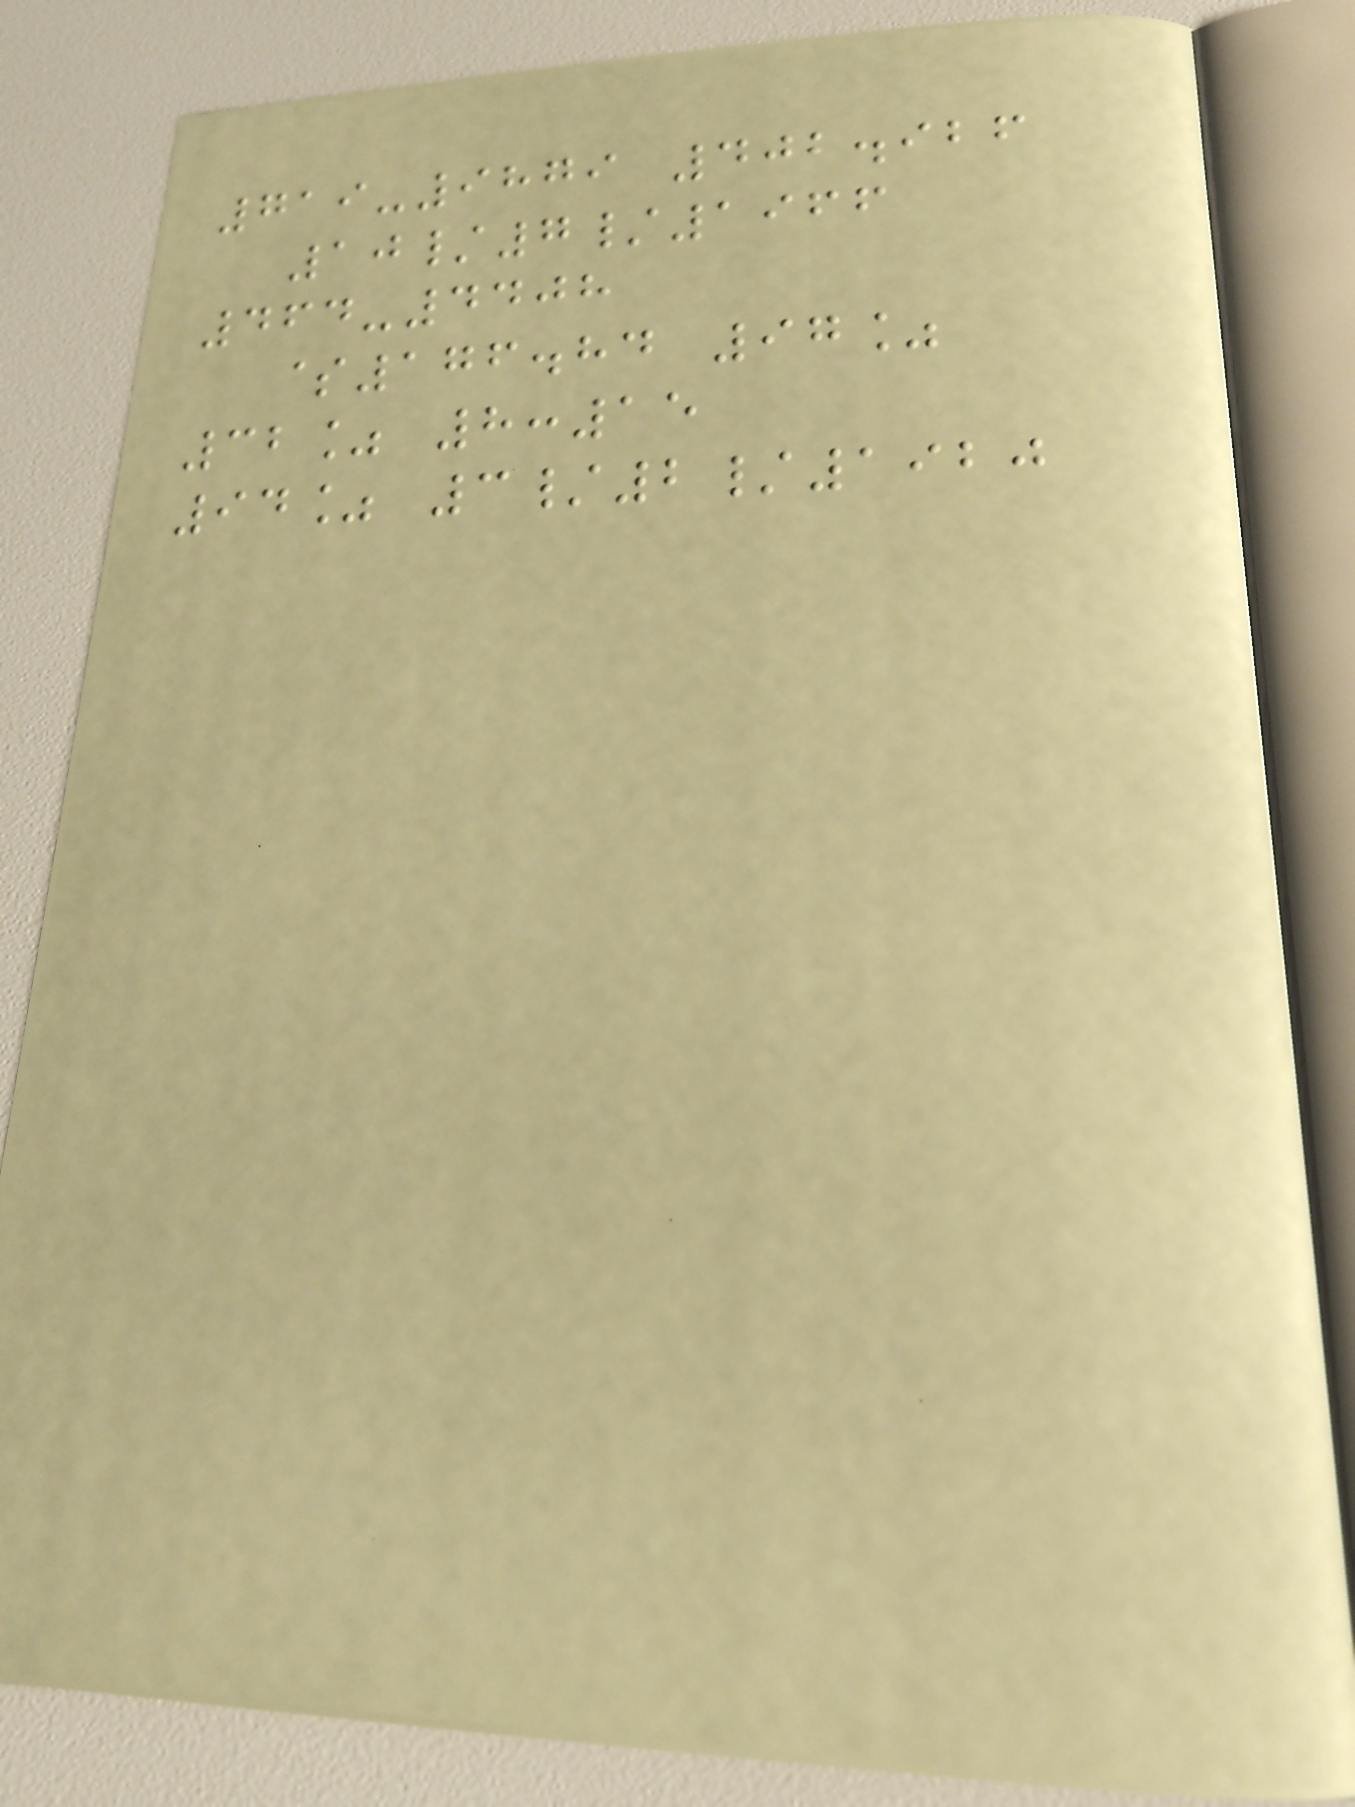719-9879 402.926
10/7/1966
464-4408
$176.84 97%
32% 8:15
94% 3/2/1920
